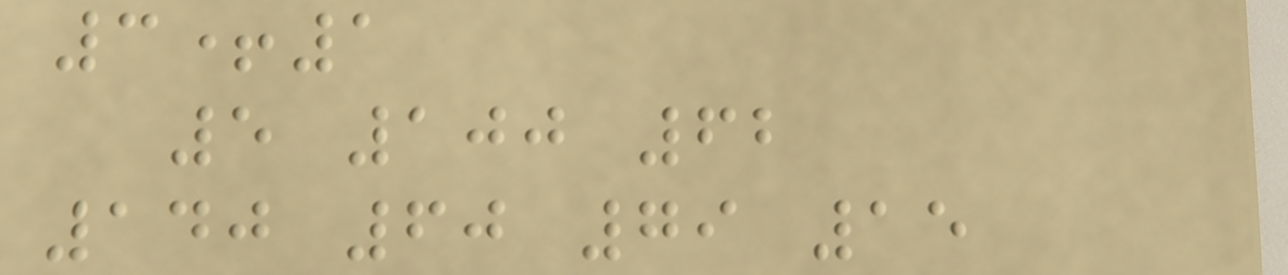3+1
5 100 62
140 60 79 15
